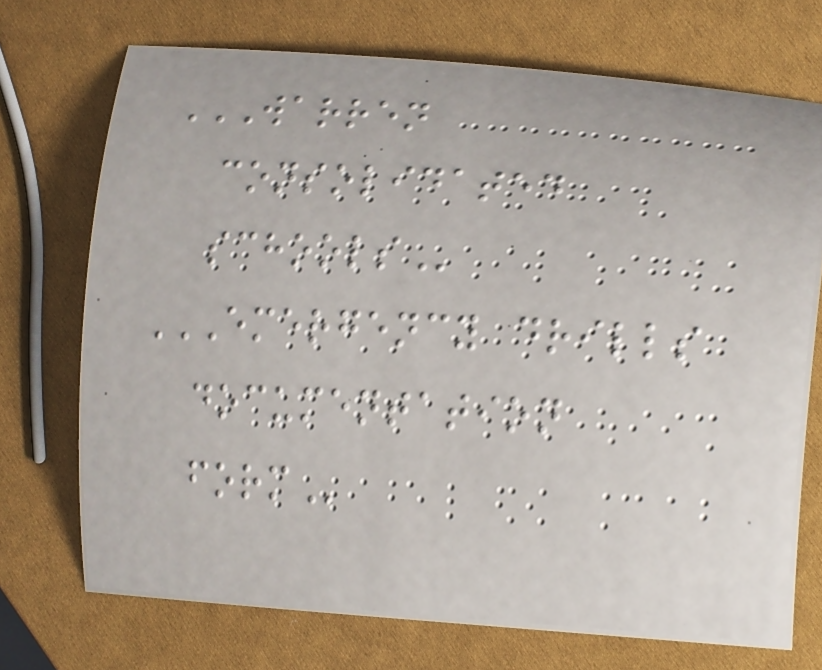WARREN
CONSOLIDATED
SCHOOLS
EMERGENCY DRILLS
DOCUMENTATION
FORM
